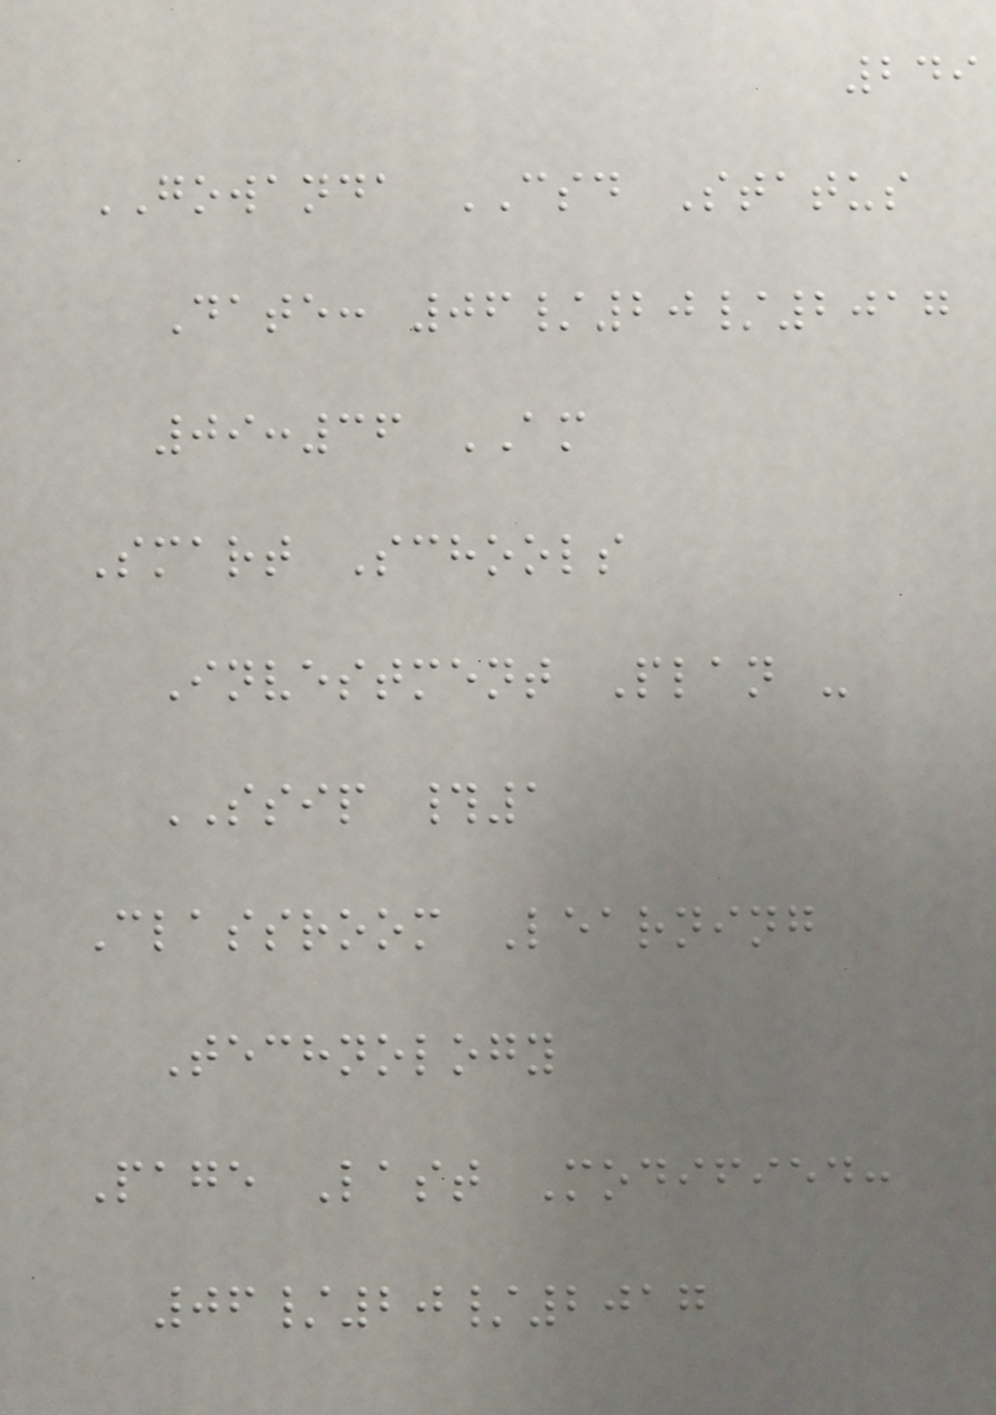249
GOWANDA CSD Status
Date: 06/20/2017
09:36 AM
Smart Schools
Investment Plan -
SSIP #1
Classroom Learning
Technology
Page Last Modified:
06/20/2017
